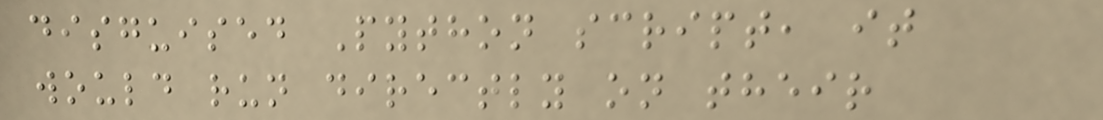disguised Python script, it
would run directly on their
